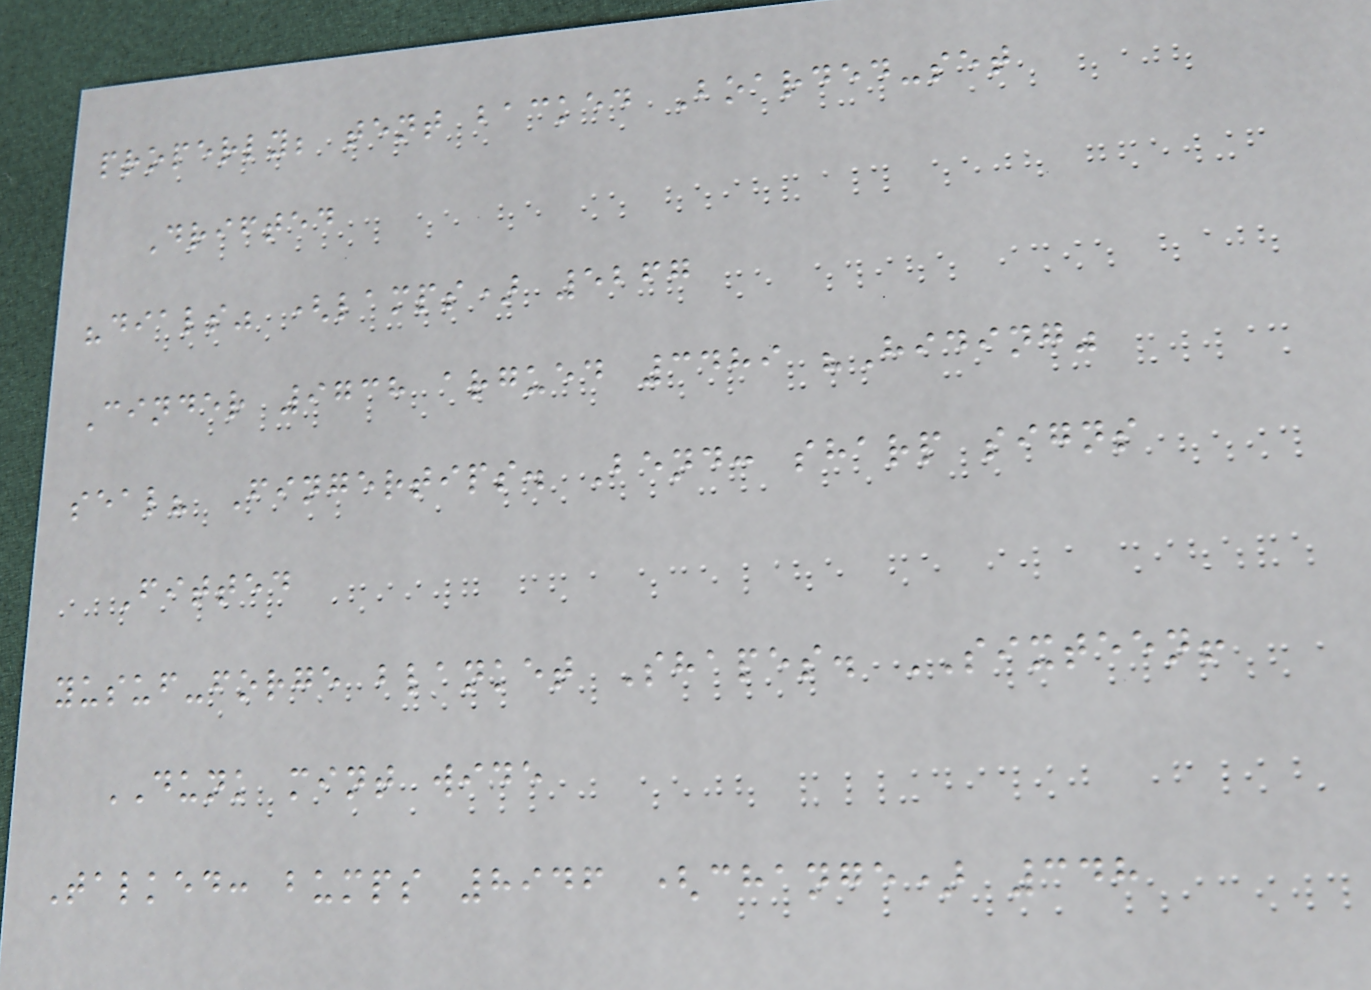properly; tent backed Boarded-set
Drifted
"dials" (lamps) 5267
Cinder 9738 argued 3489 "Hiding"
seal? Fingertips. Bend: sharp signs
Fitted
yusuf-forge blanket Shapes. SIXTEEN!
DUNK mint wide
Talked: bumps 8946 (change) 348
